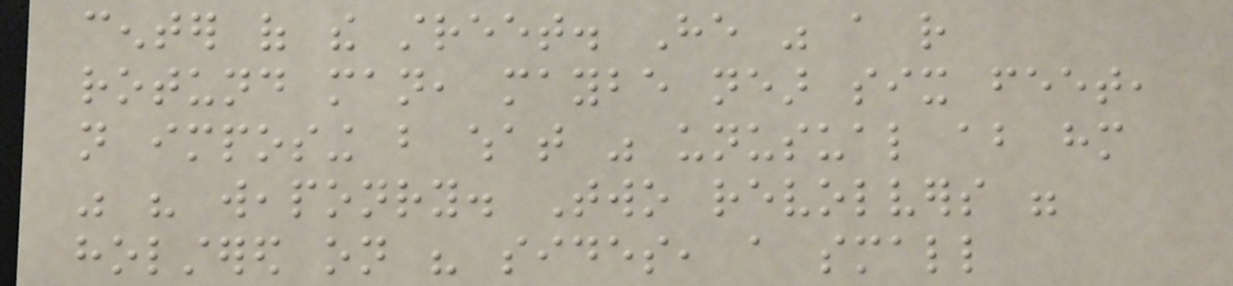center of the street. He was a rather
rotund man, maybe near six feet,
not imposing but what was unusual about him
was his weaponry. Two revolvers were
holstered on his sides, a small
